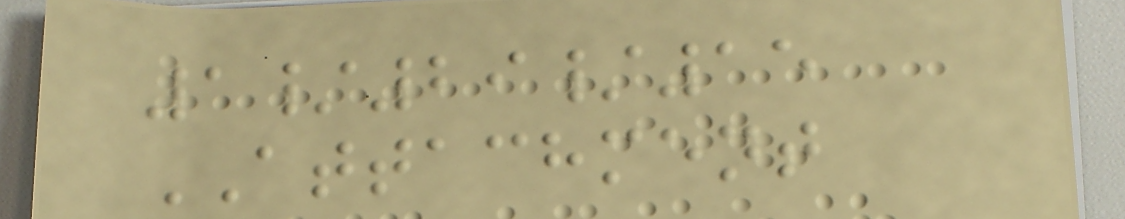1/29/15
ATTACHMENT
